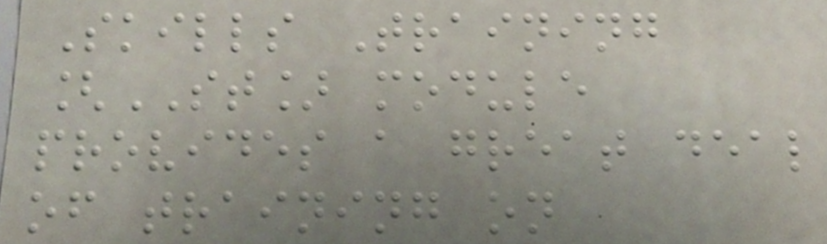Skills Training
[ST] module
provides a great deal
of training on
